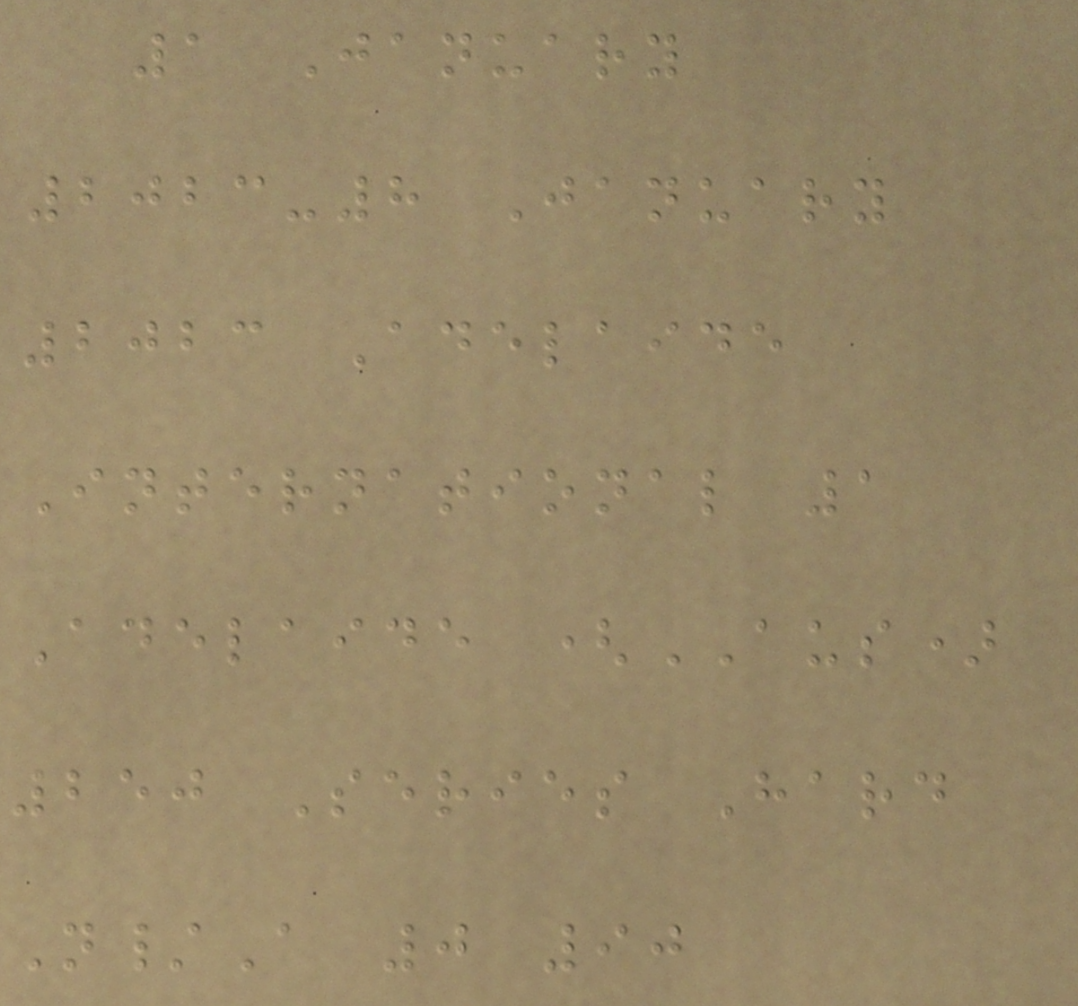1 January
2023-8 January
2023 Adelaide
International 1
Adelaide (AUS)
250 Series Hard
N/A 0 90
